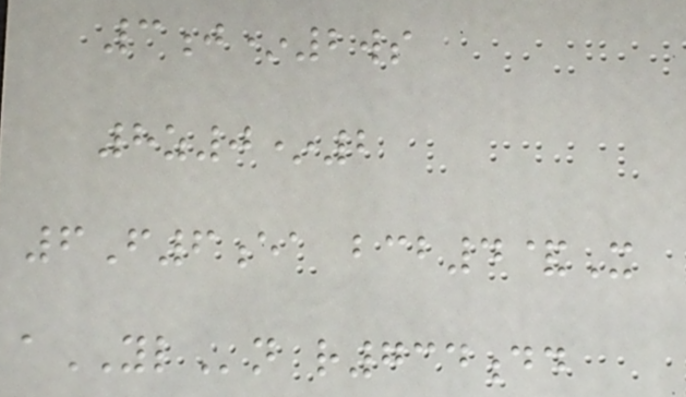3j*2ws
8z0*2
6F6ea bcb4&X
aYLn r734dd
